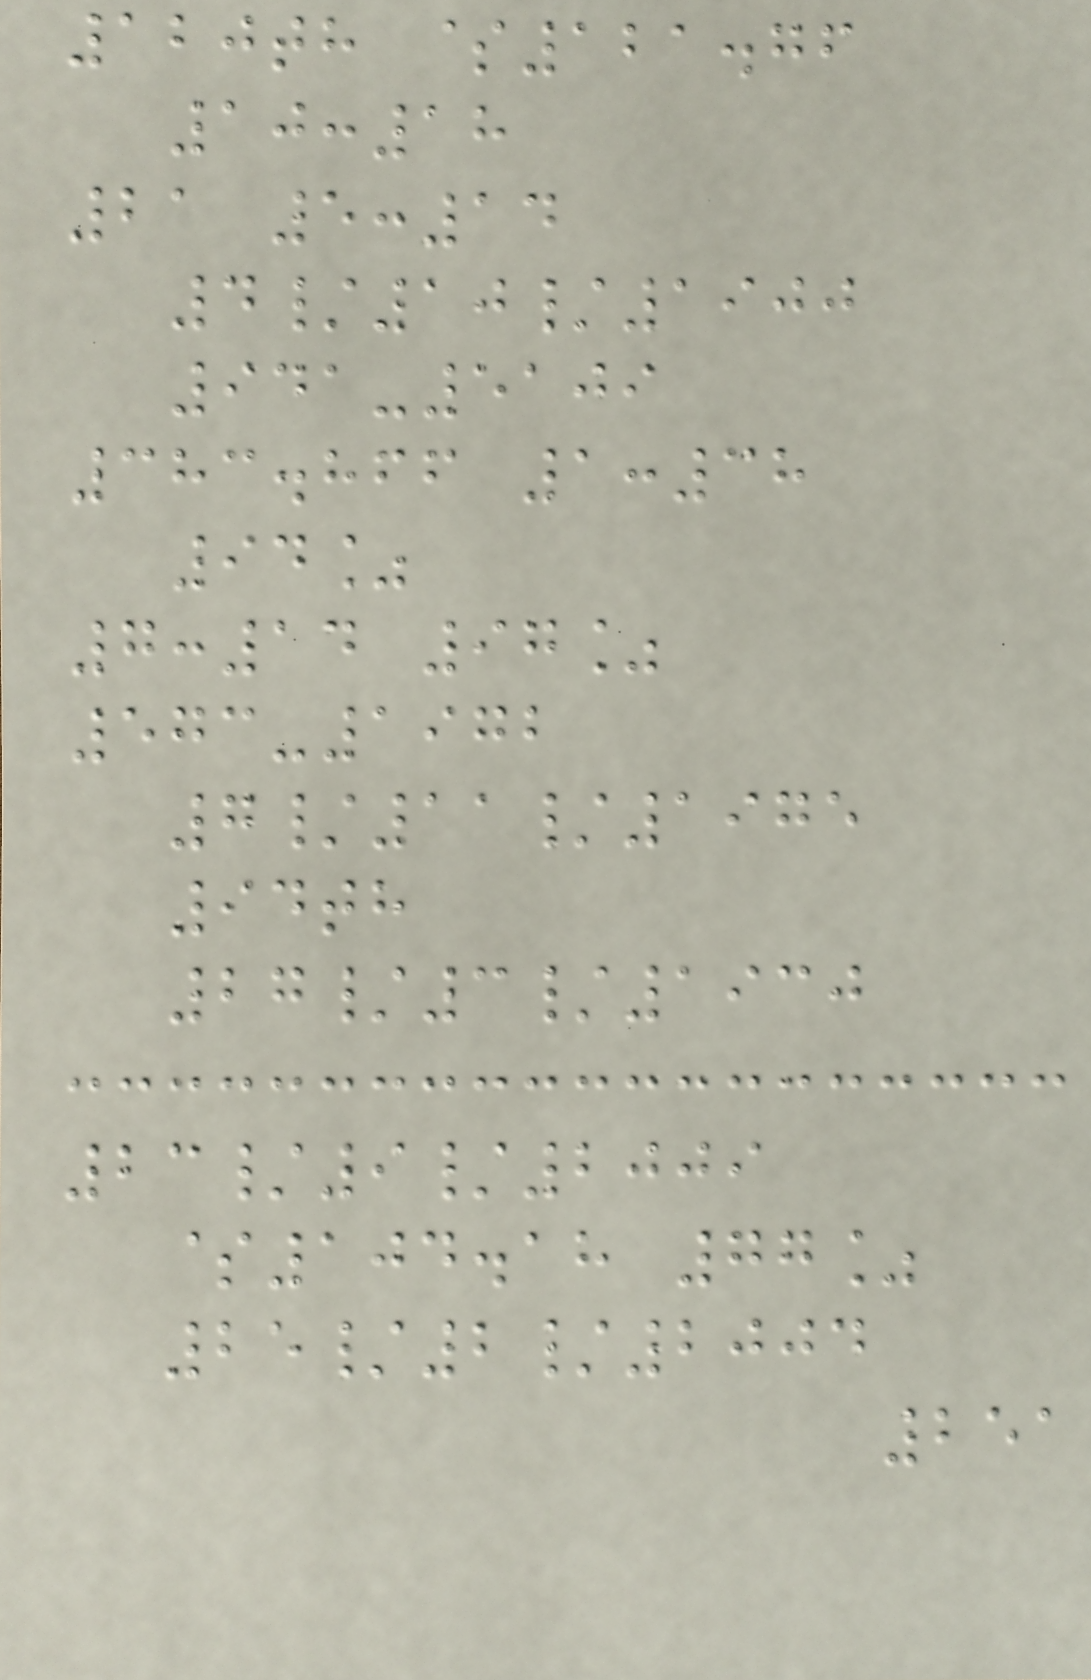120th $121.76
10:18
21 5:14
4/10/1900
941-5109
383.866 1:38
94%
7:14 97%
573-1972
7/11/1975
94th
27/3/1930
23/9/2009
$104.18 77%
25/2/2004
251
